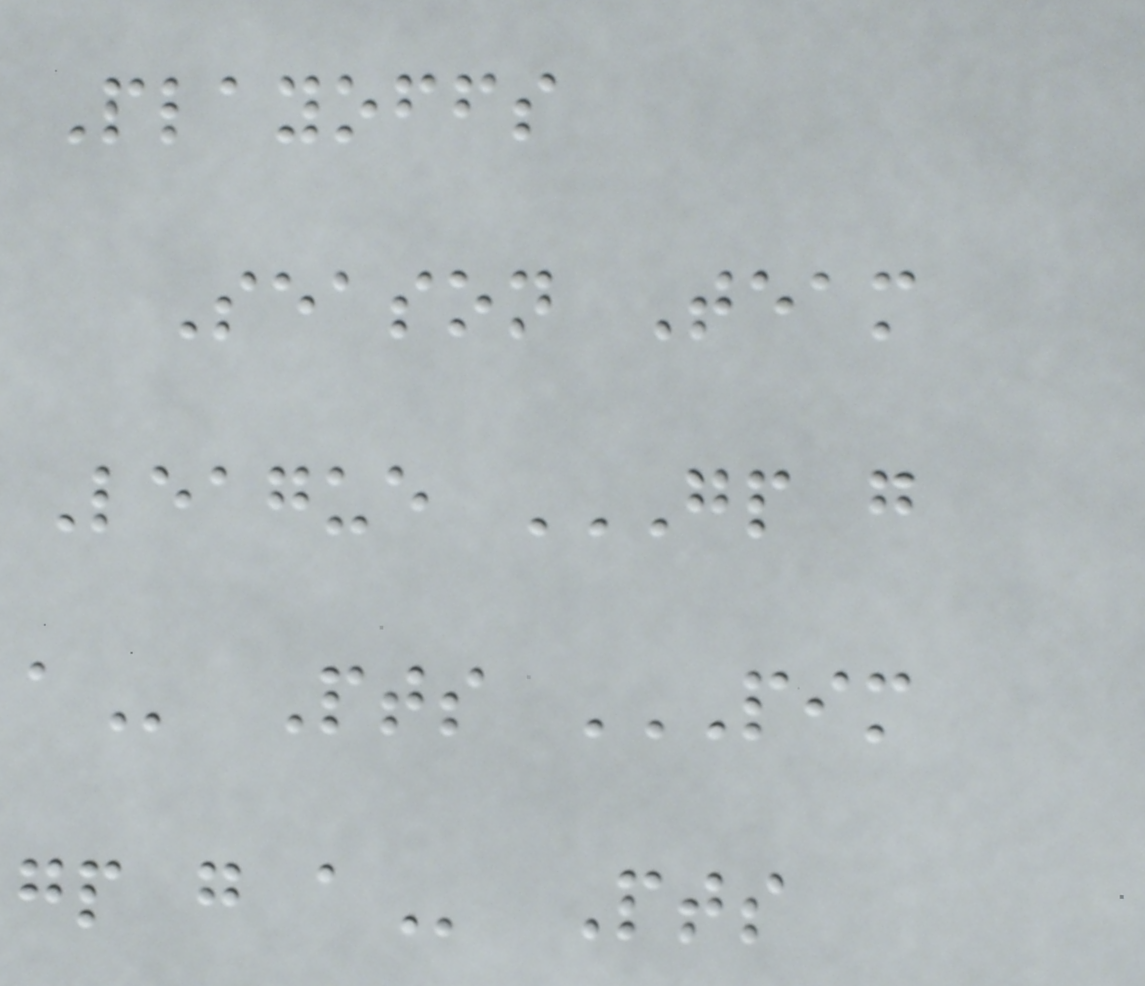Playoffs
Season Team
League GP G
A Pts PIM
GP G A Pts
